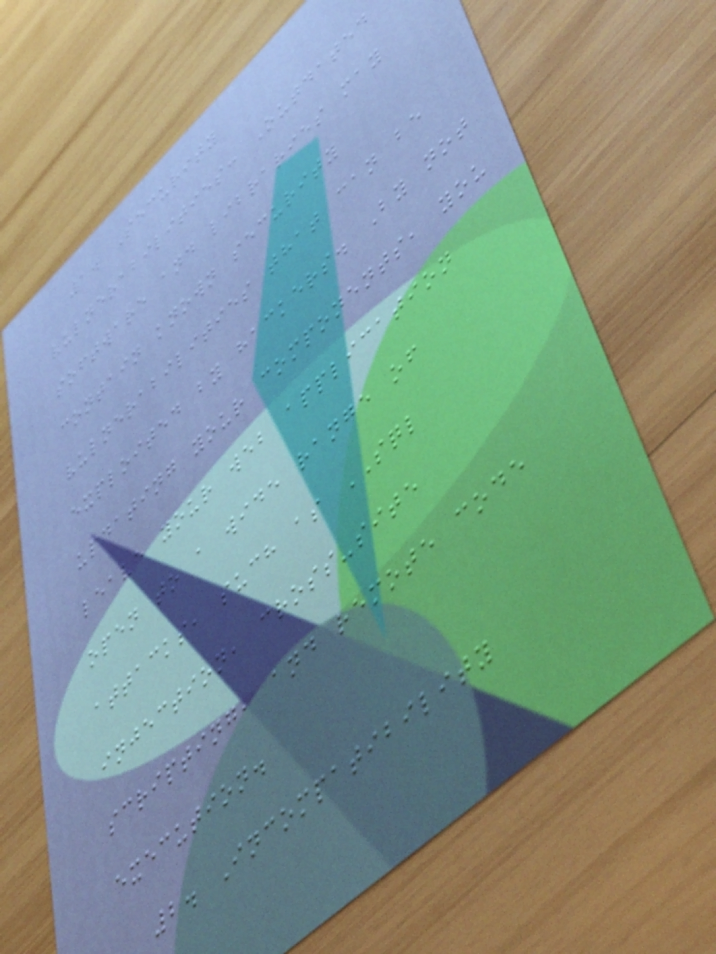1. Security
vulnerabilities: Outdated
software and libraries may
contain known security
vulnerabilities that can be
exploited by hackers. By not
updating your components, you
leave your web application
open to a wide range of
attacks, such as SQL
injection, cross-site
scripting, and remote code
execution.
2. Incompatibility
